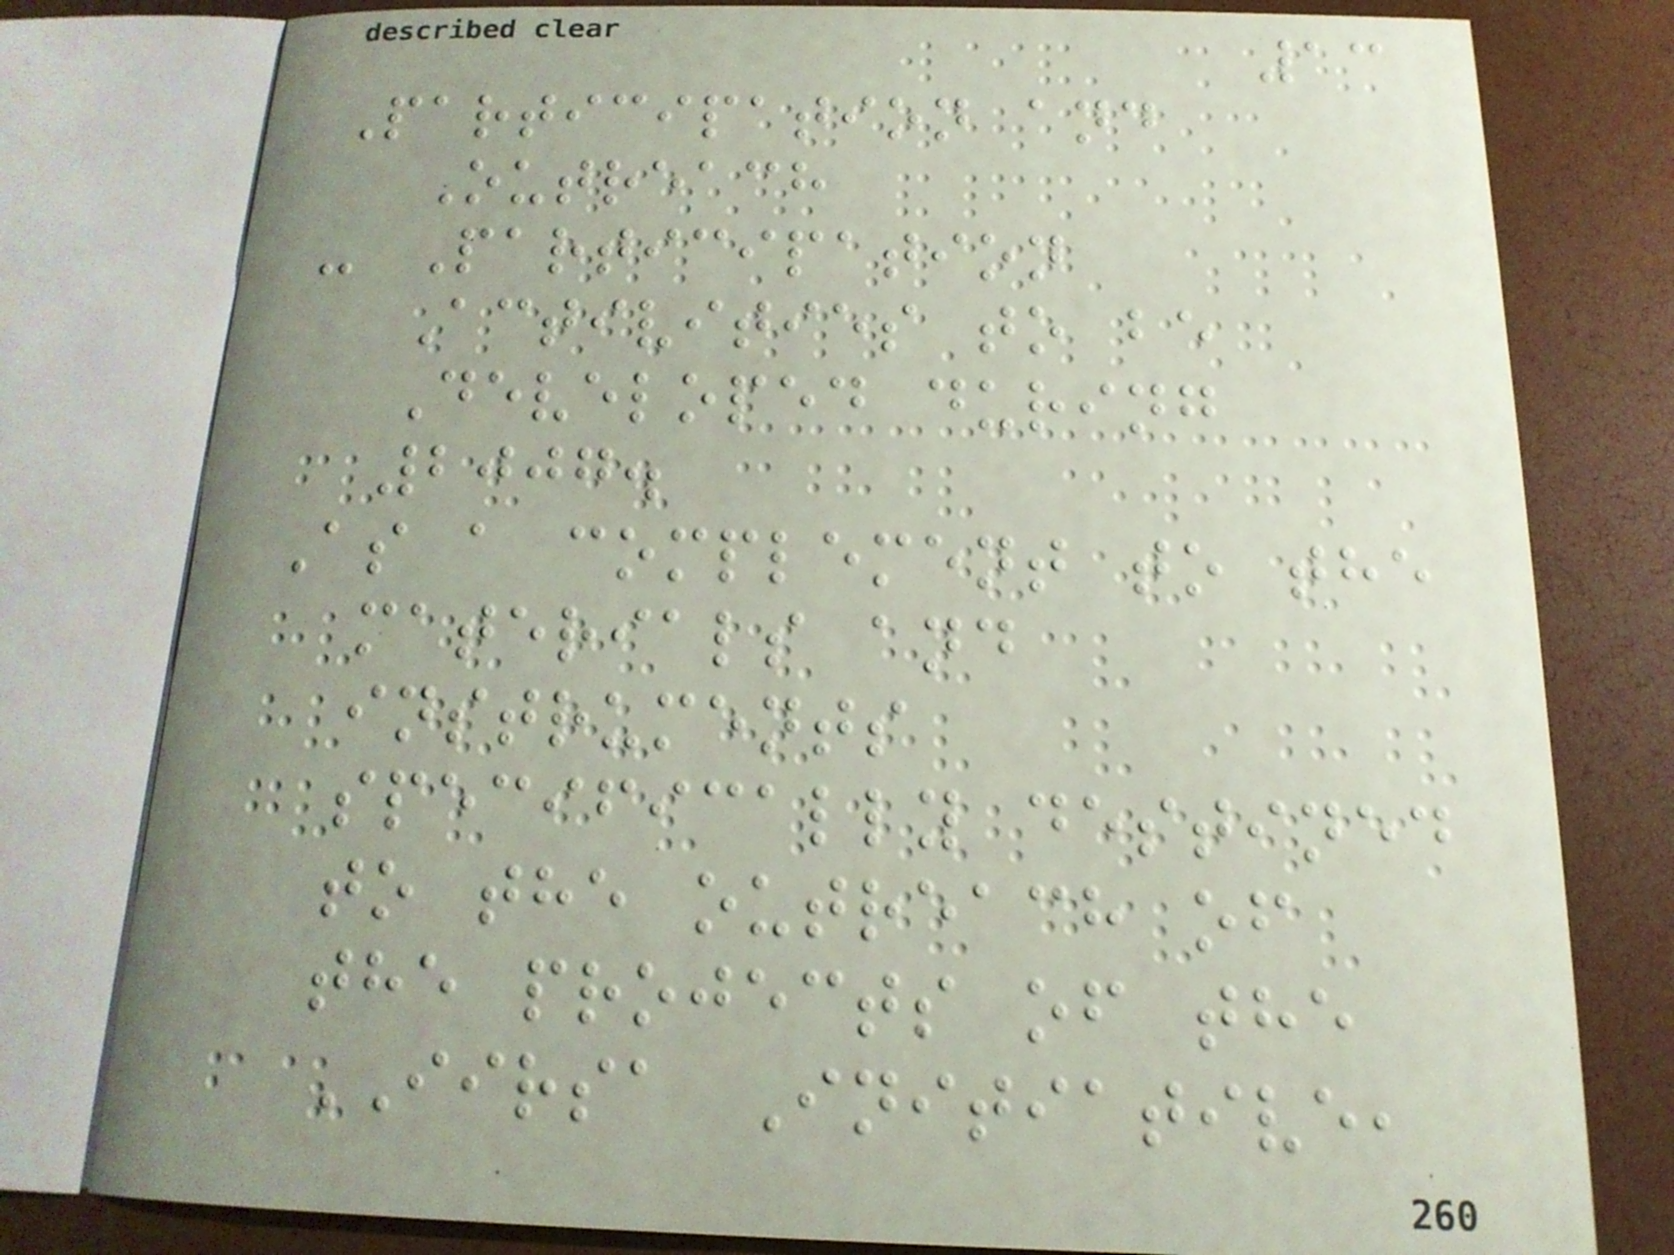13
Participation and
Outreach
- Participation
Activities to be
Developed during
2007.
As a complement to the
materials and
instruments
specifically destined
to the outreach of
the projects of the
IIRSA Initiative,
